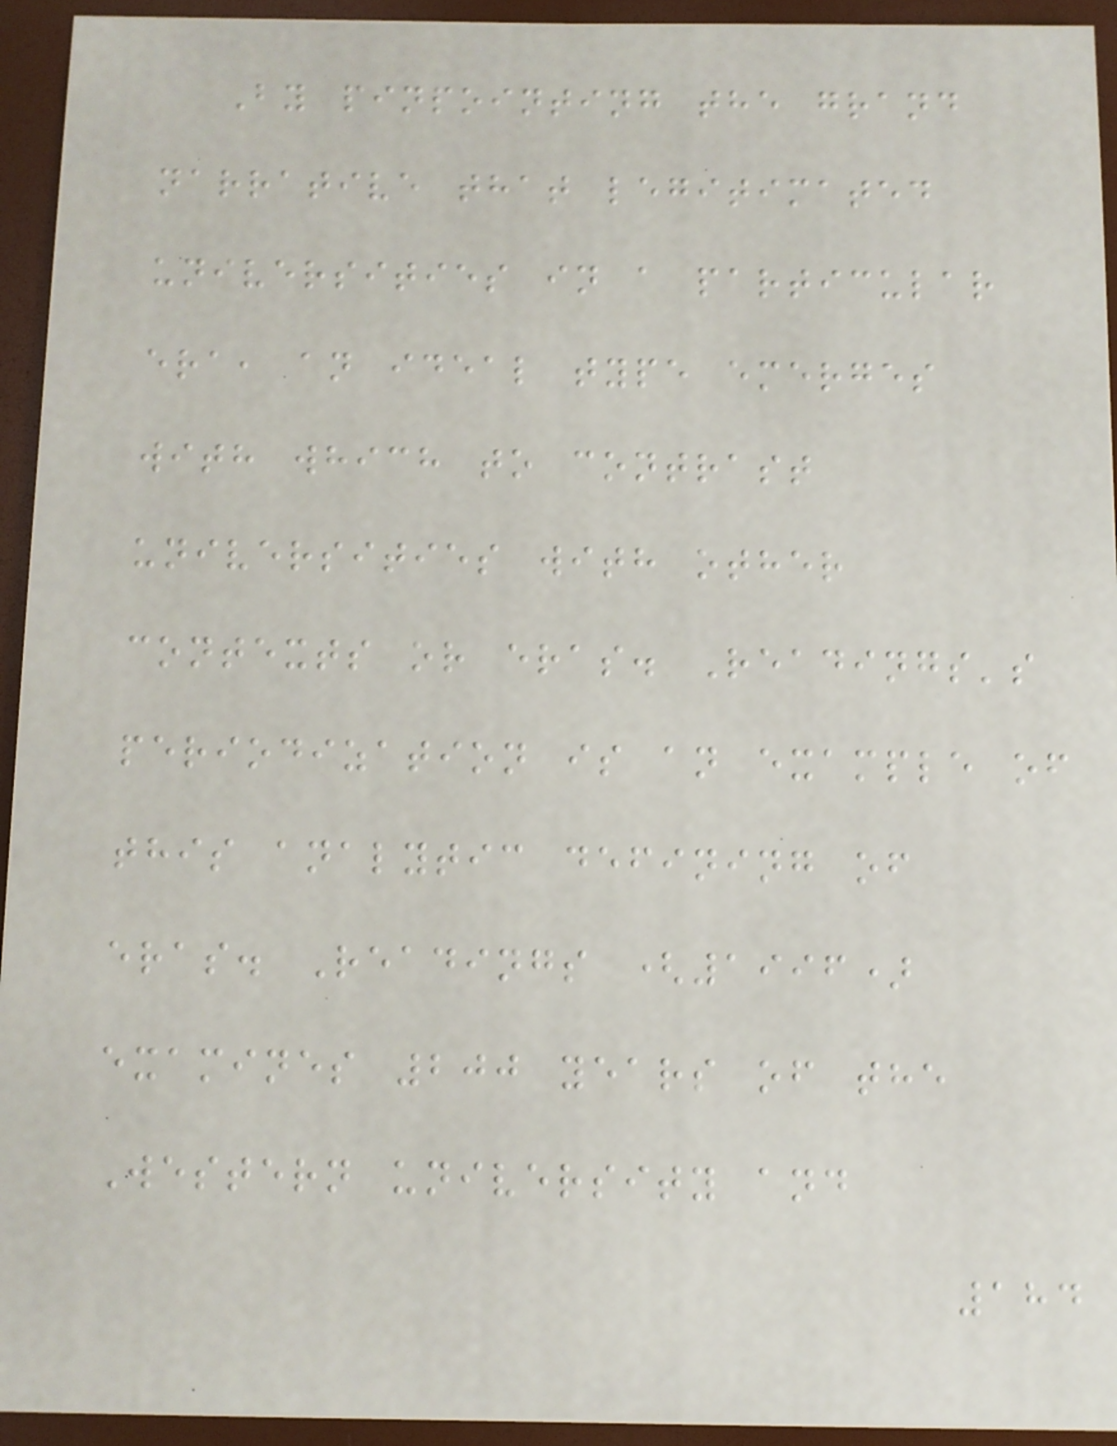By pinpointing the grand
narrative that legitimated
universities in a particular
era, an ideal type emerges
with which to contrast
universities with other
contexts or eras. Readings's
periodization is an example of
this analytic defining of
eras. Readings (1996)
examines 200 years of the
Western university and
184
